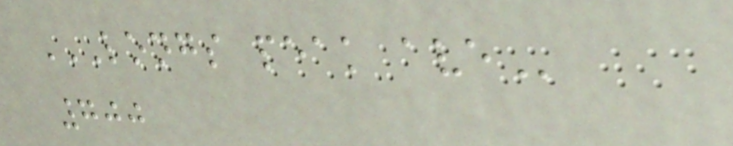LONGS PEAK AVE
700
